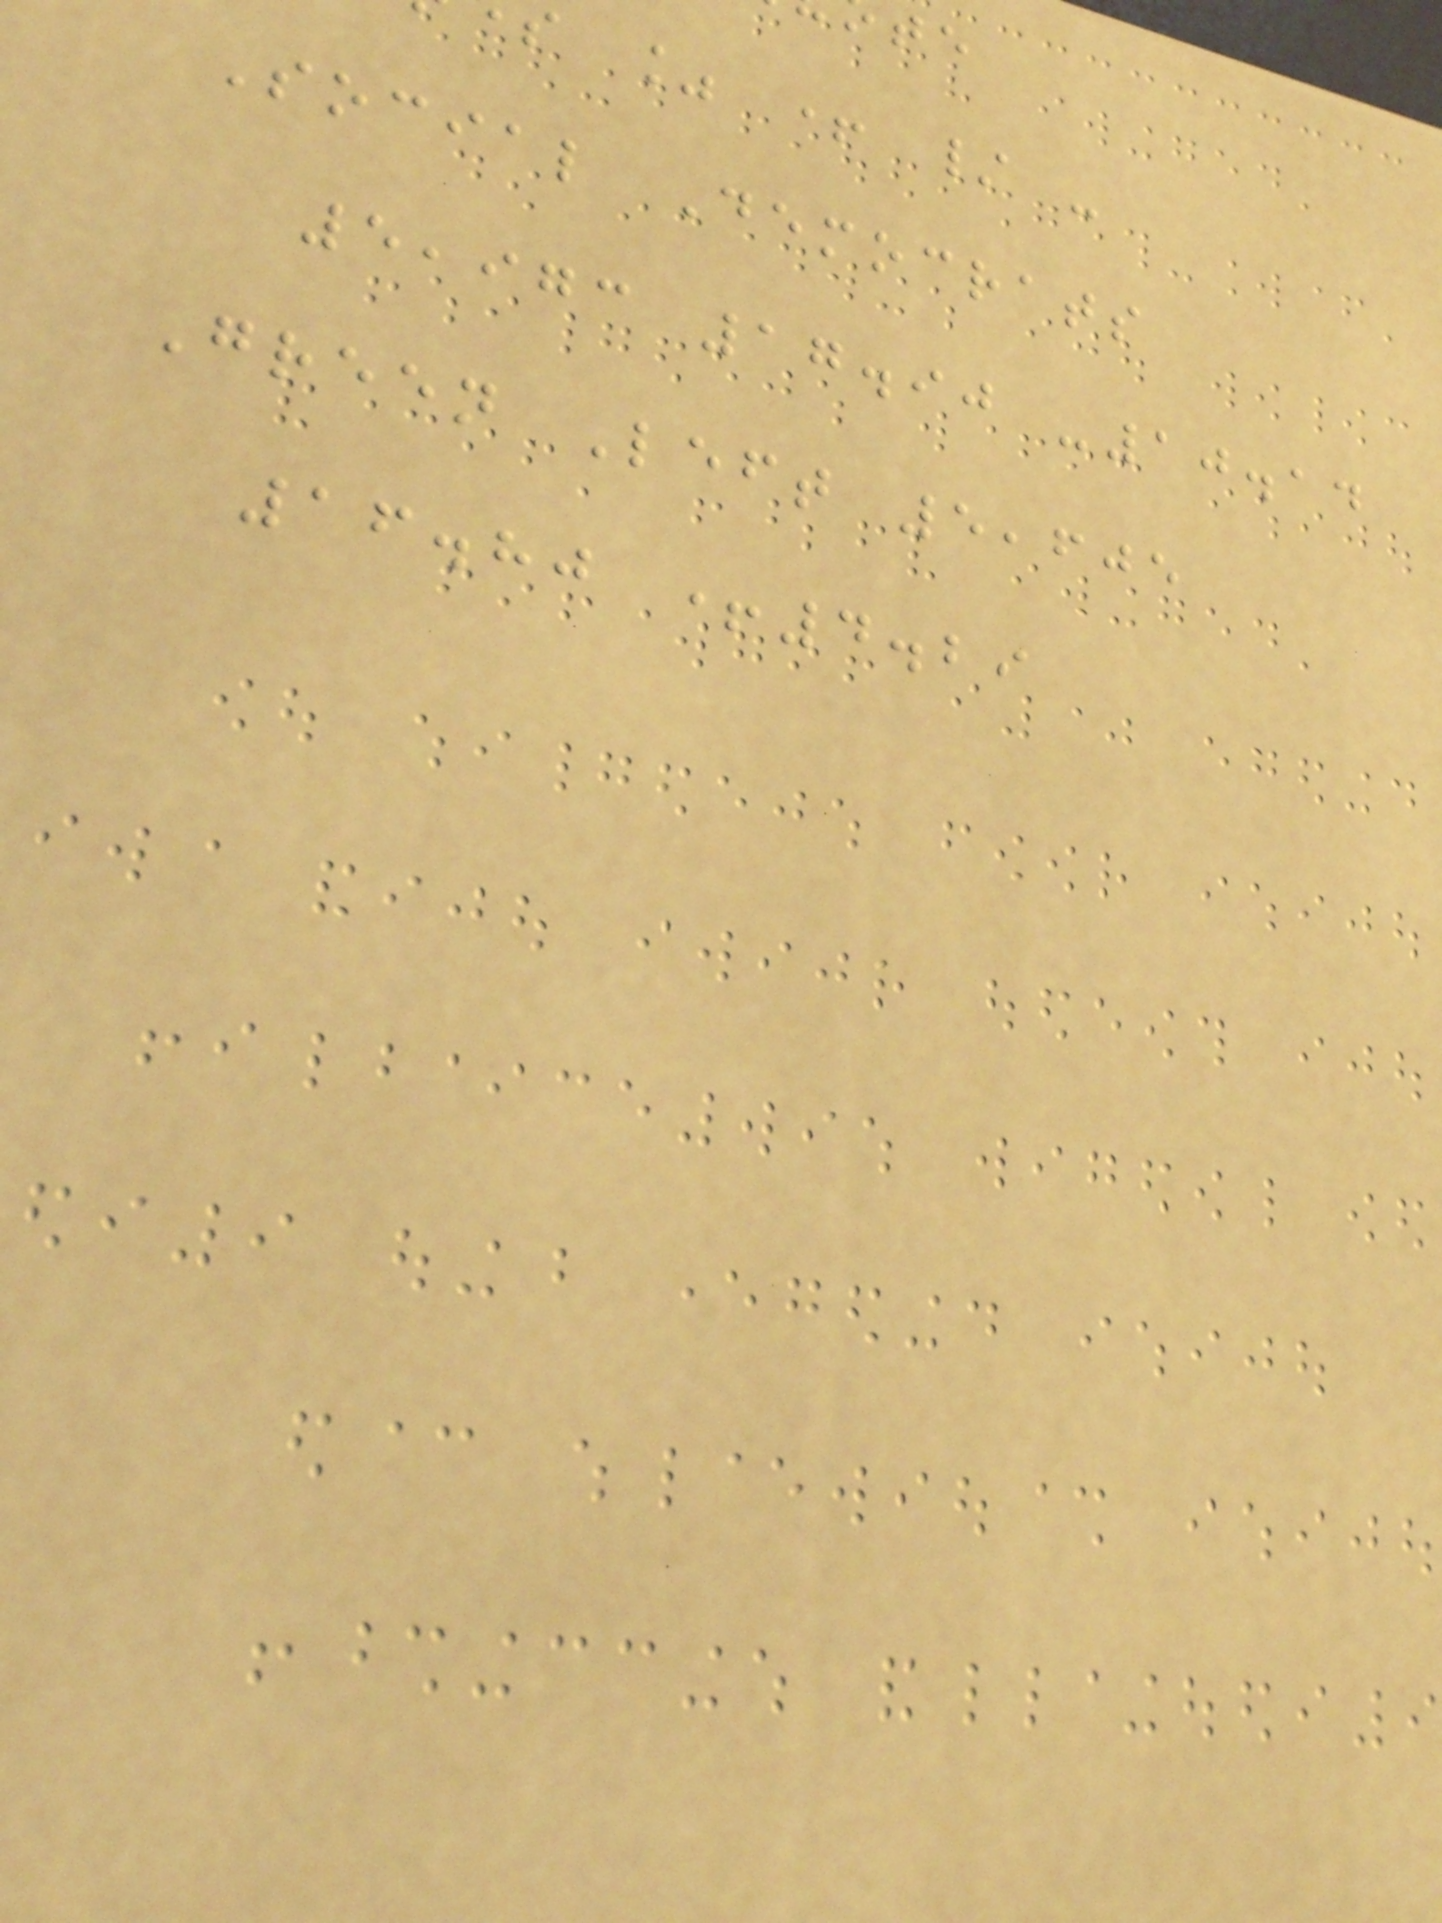s % + / -
Social Democrats
5,973 17.90 -10.14
Green Left 5,605
16.80 +4.29
